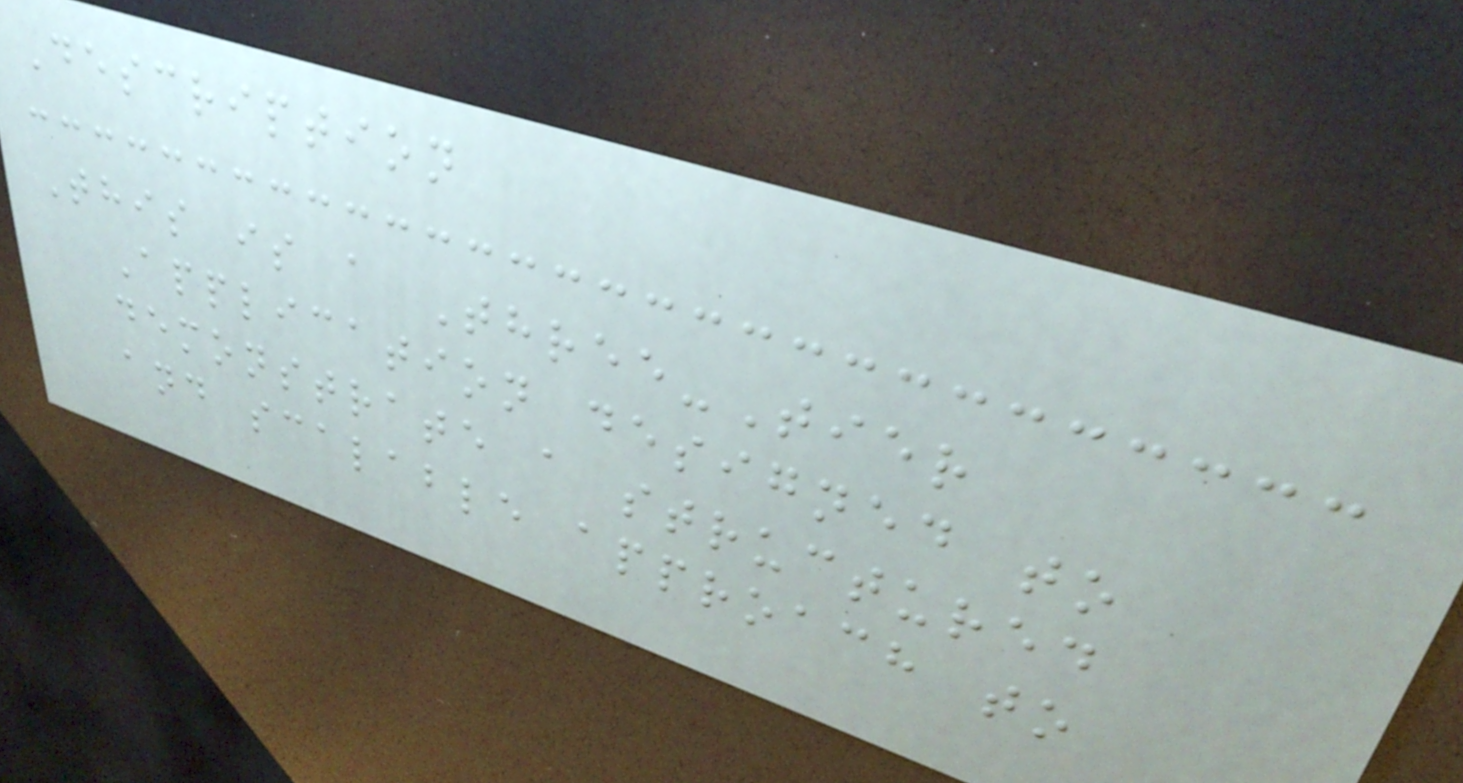Description
This is a Three-Tier
Application designed to
demonstrate a structured
and scalable approach to
